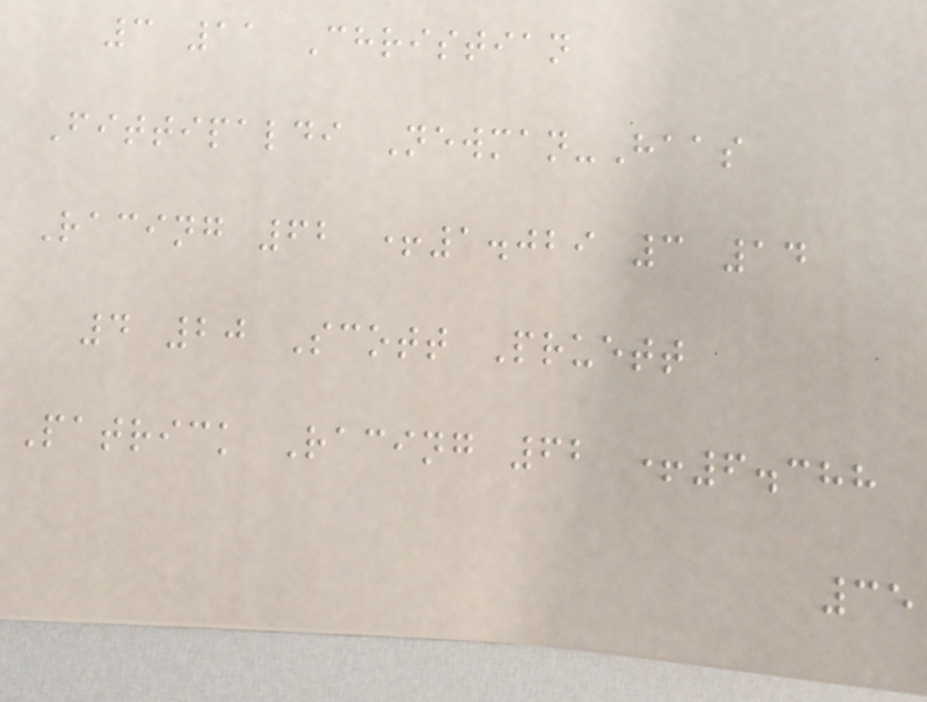3 11 Christian
Fittipaldi Newman-Haas
Racing 62 +1.029 3 14
4 20 Scott Pruett
Patrick Racing 62 +6.388
35
